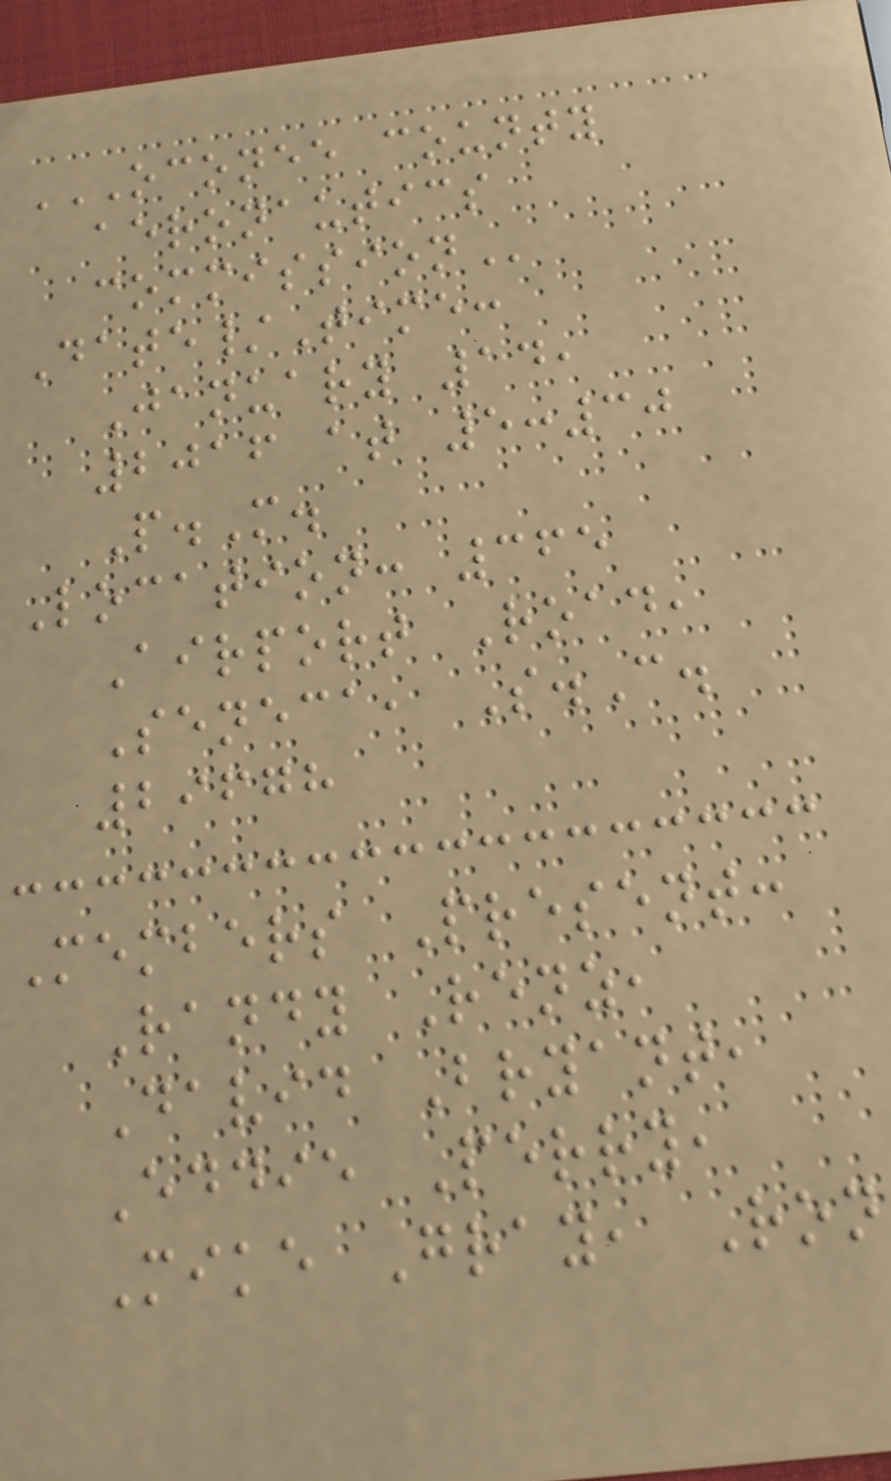OCONEE COUNTY
AERONAUTICS
COMMISSION
Date/Time:
January 14,
2016 at 5:30
P.M.
Location: 365
Airport Road,
Seneca, S.C.
29678
Members Present:
Randy Renz,
David Bryant,
Eddie Perry,
Mike Gray, Ron
